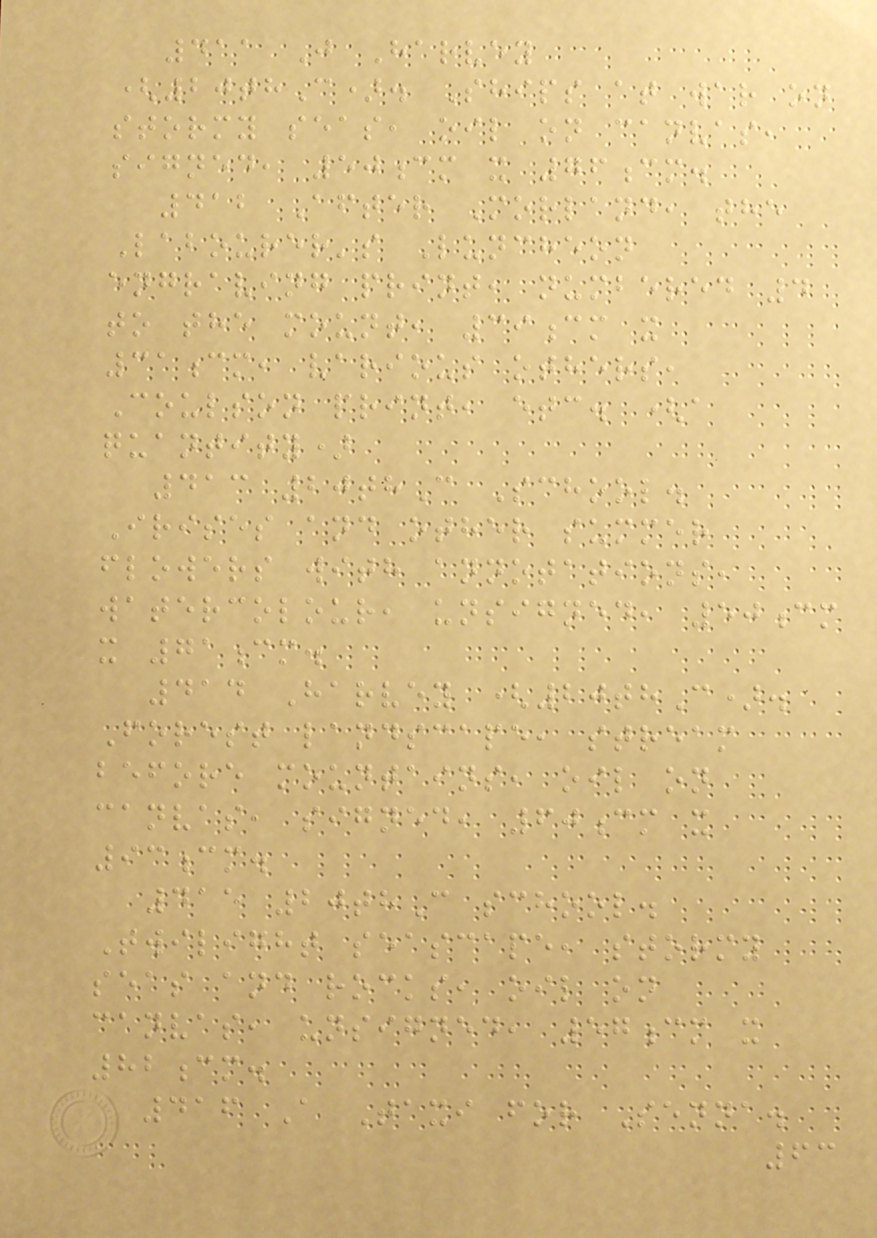411 J Harvey
(20thC). Ships at war on
stormy seas, oil on canvas,
signed, 50cm x 76cm.
412 After Morland, the
Labourer's Luncheon
engraving print, numbered 4
to the mount, 39cm x
31cm, various others,
Coulson print, etc. (a
quantity)
413 20thC School.
Irises and other summer
flowers with annotations,
watercolour, unsigned, 50cm
x 71cm.
414 Harvey (20thC).
Forest landscape, stream
before mountains, oil on
canvas, signed, 60cm x
93cm.
415 20thC school.
Twilight seascape, stormy
seas and rocks, oil on
canvas, unsigned, 57cm x
82cm.
416 A Taxi for Senna.
63
